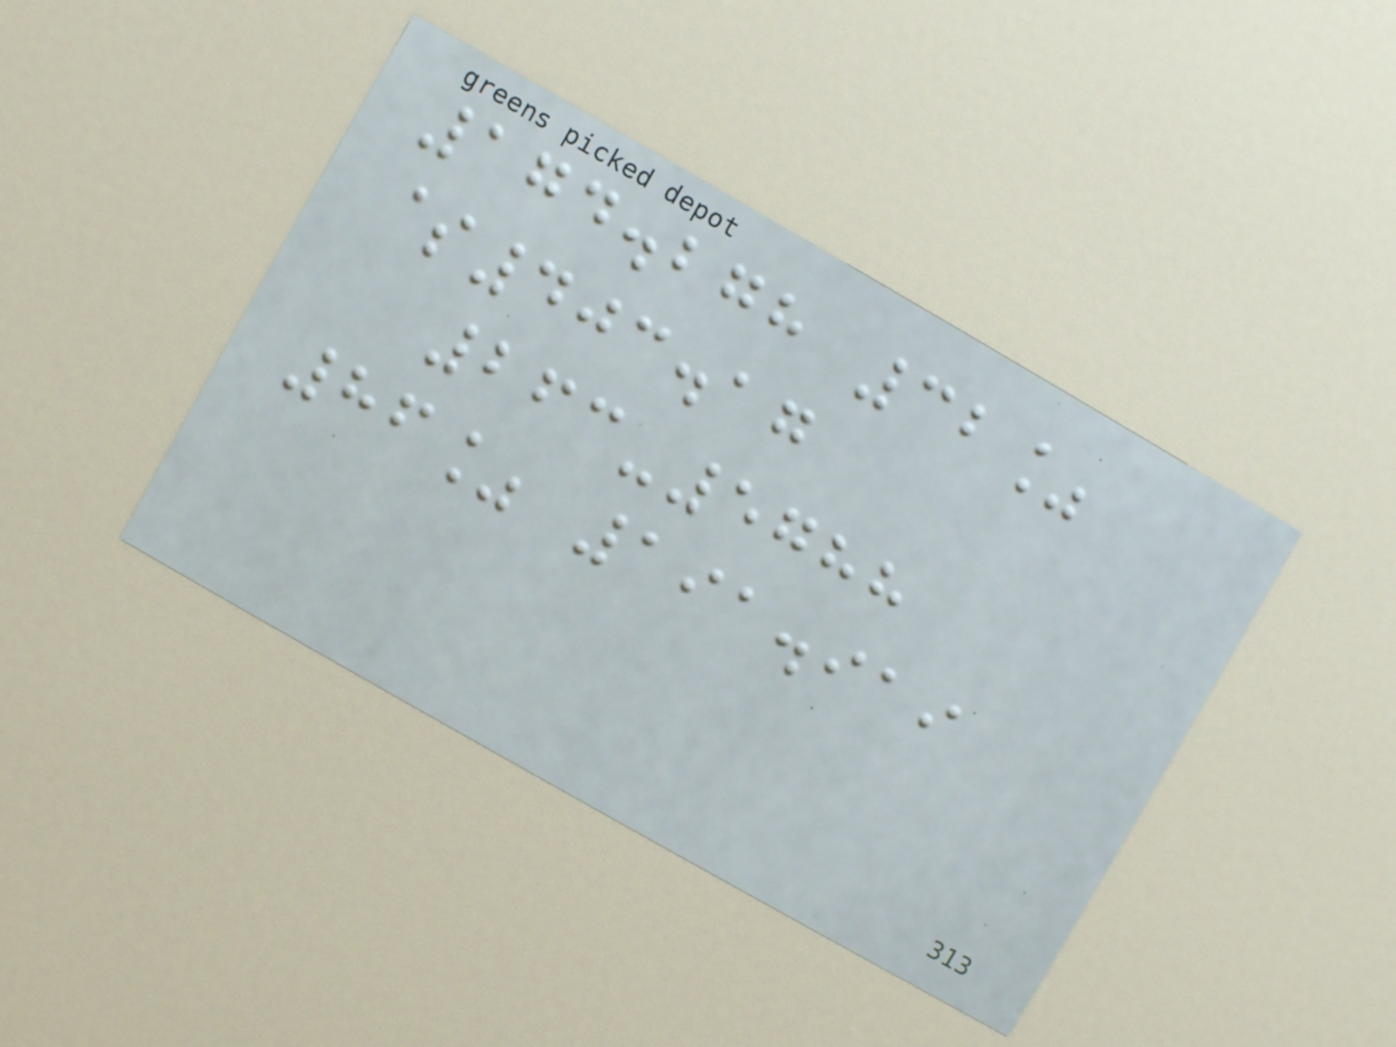174.278 32%
$403.17
263-5788
86% 191.919
